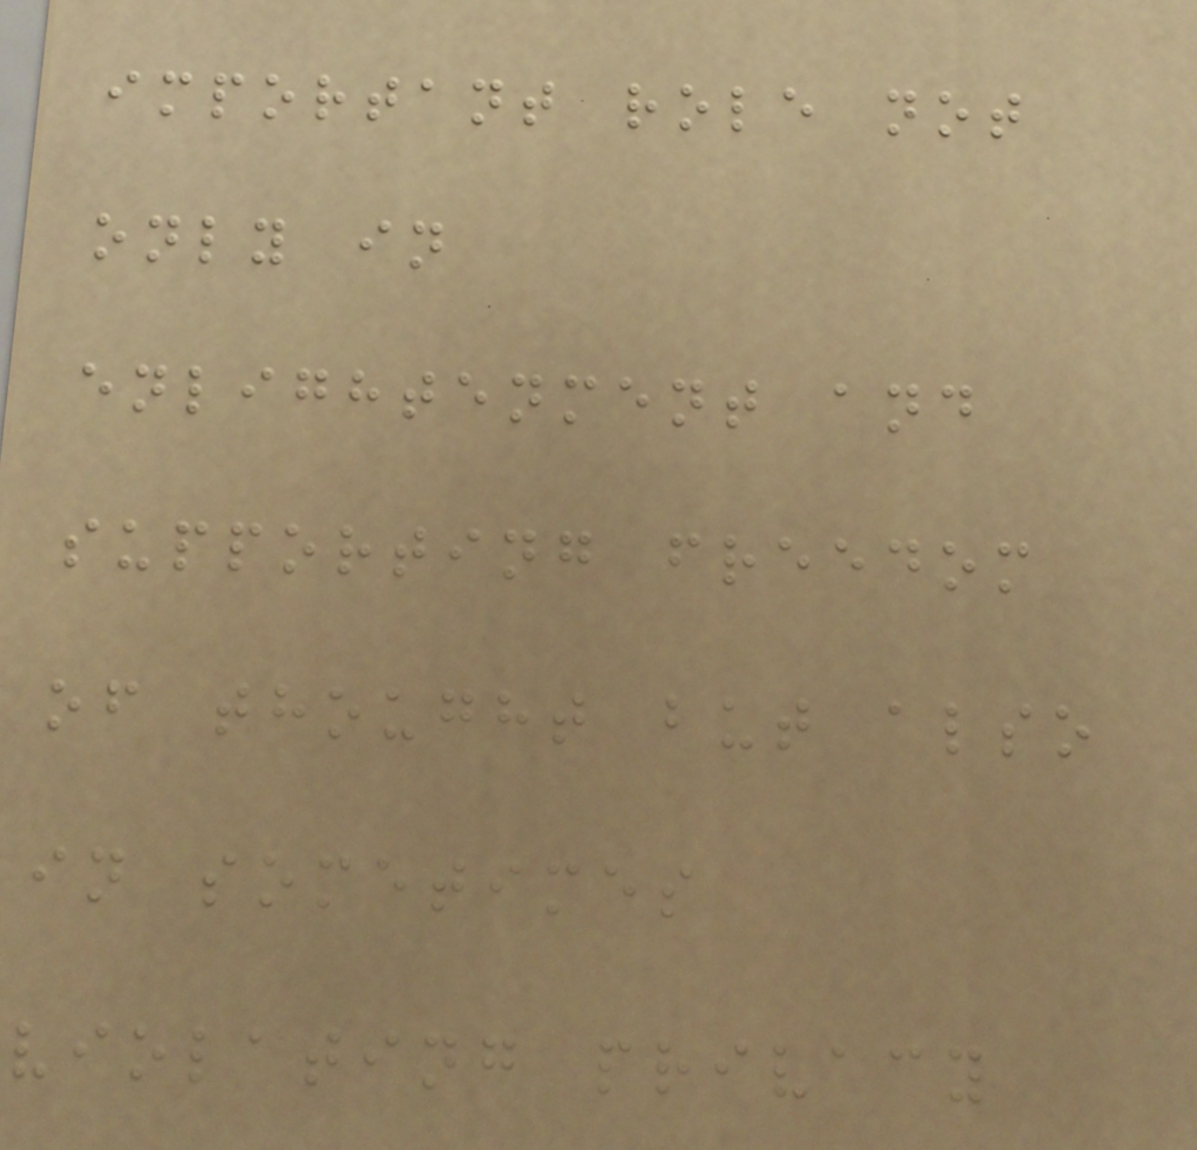important role not
only in
enlightenment and
supporting freedom
of thought but also
in sometimes
violating privacy
